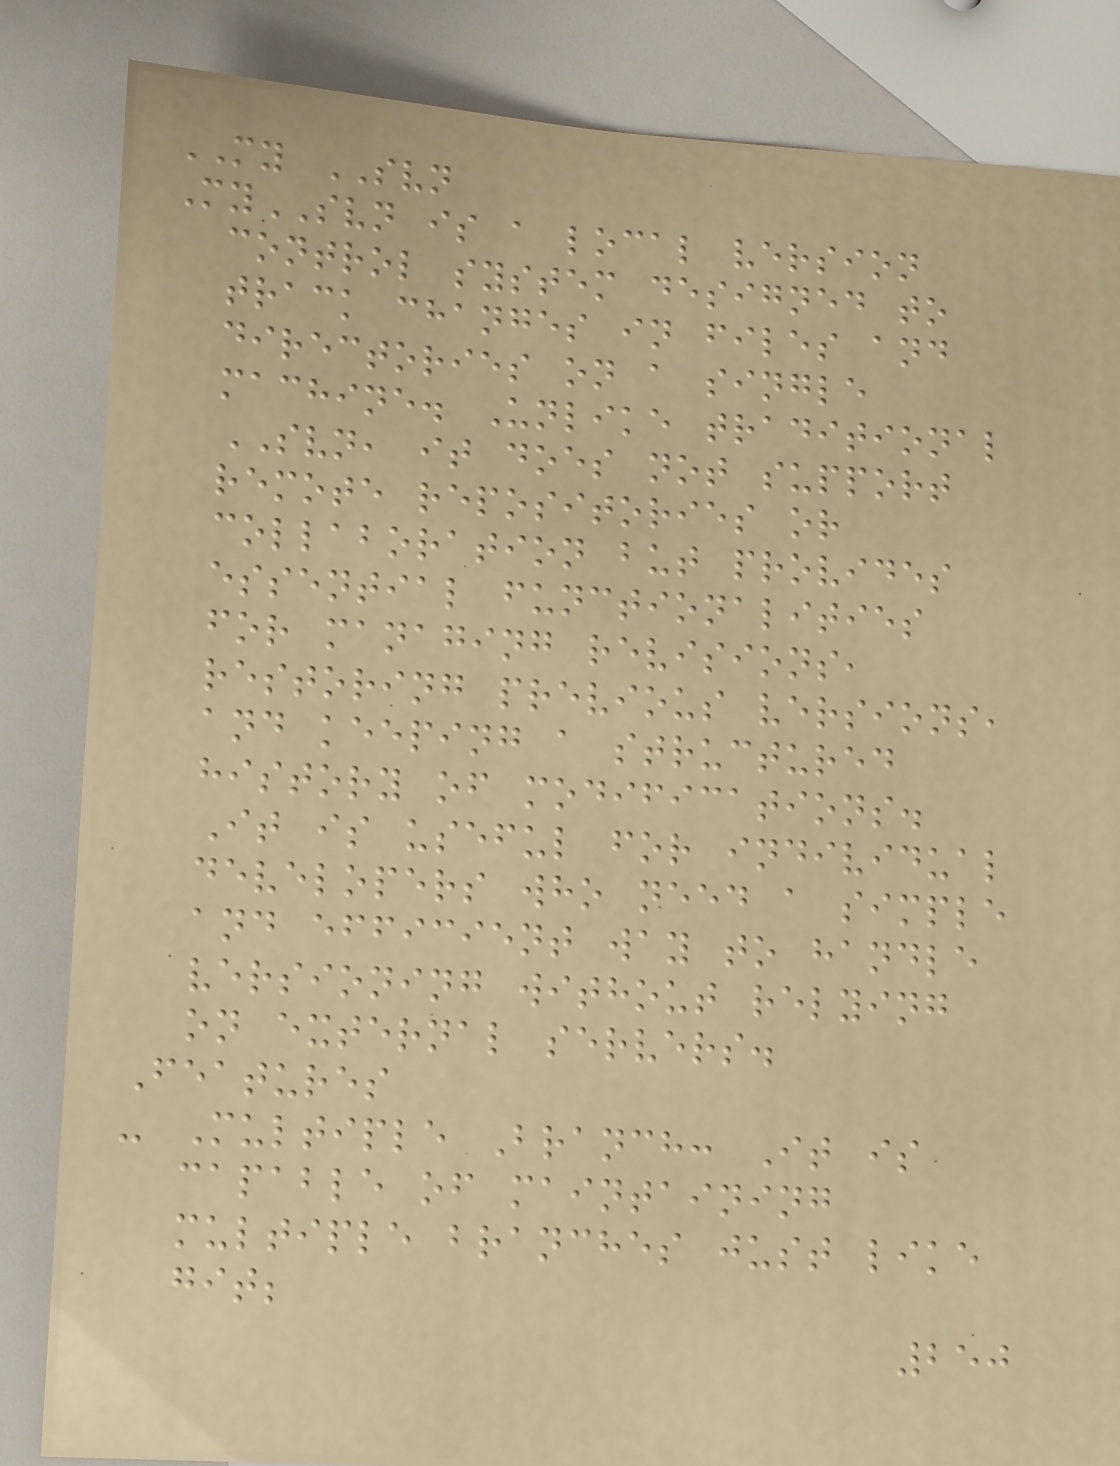MY SVN
MySVN is a local version
control system designed to
track changes in files and
directories on a single
machine. Unlike traditional
SVN, it does not support
remote repositories or
collaboration but provides
essential functionalities
for managing revisions,
restoring previous versions,
and keeping a structured
history of modifications.
It is useful for individual
developers who need a simple
and efficient way to handle
versioning without relying
on external servers.
Features
- Multiple Branch: It is
capable of maintaining
multiple branches just like
git;
250
